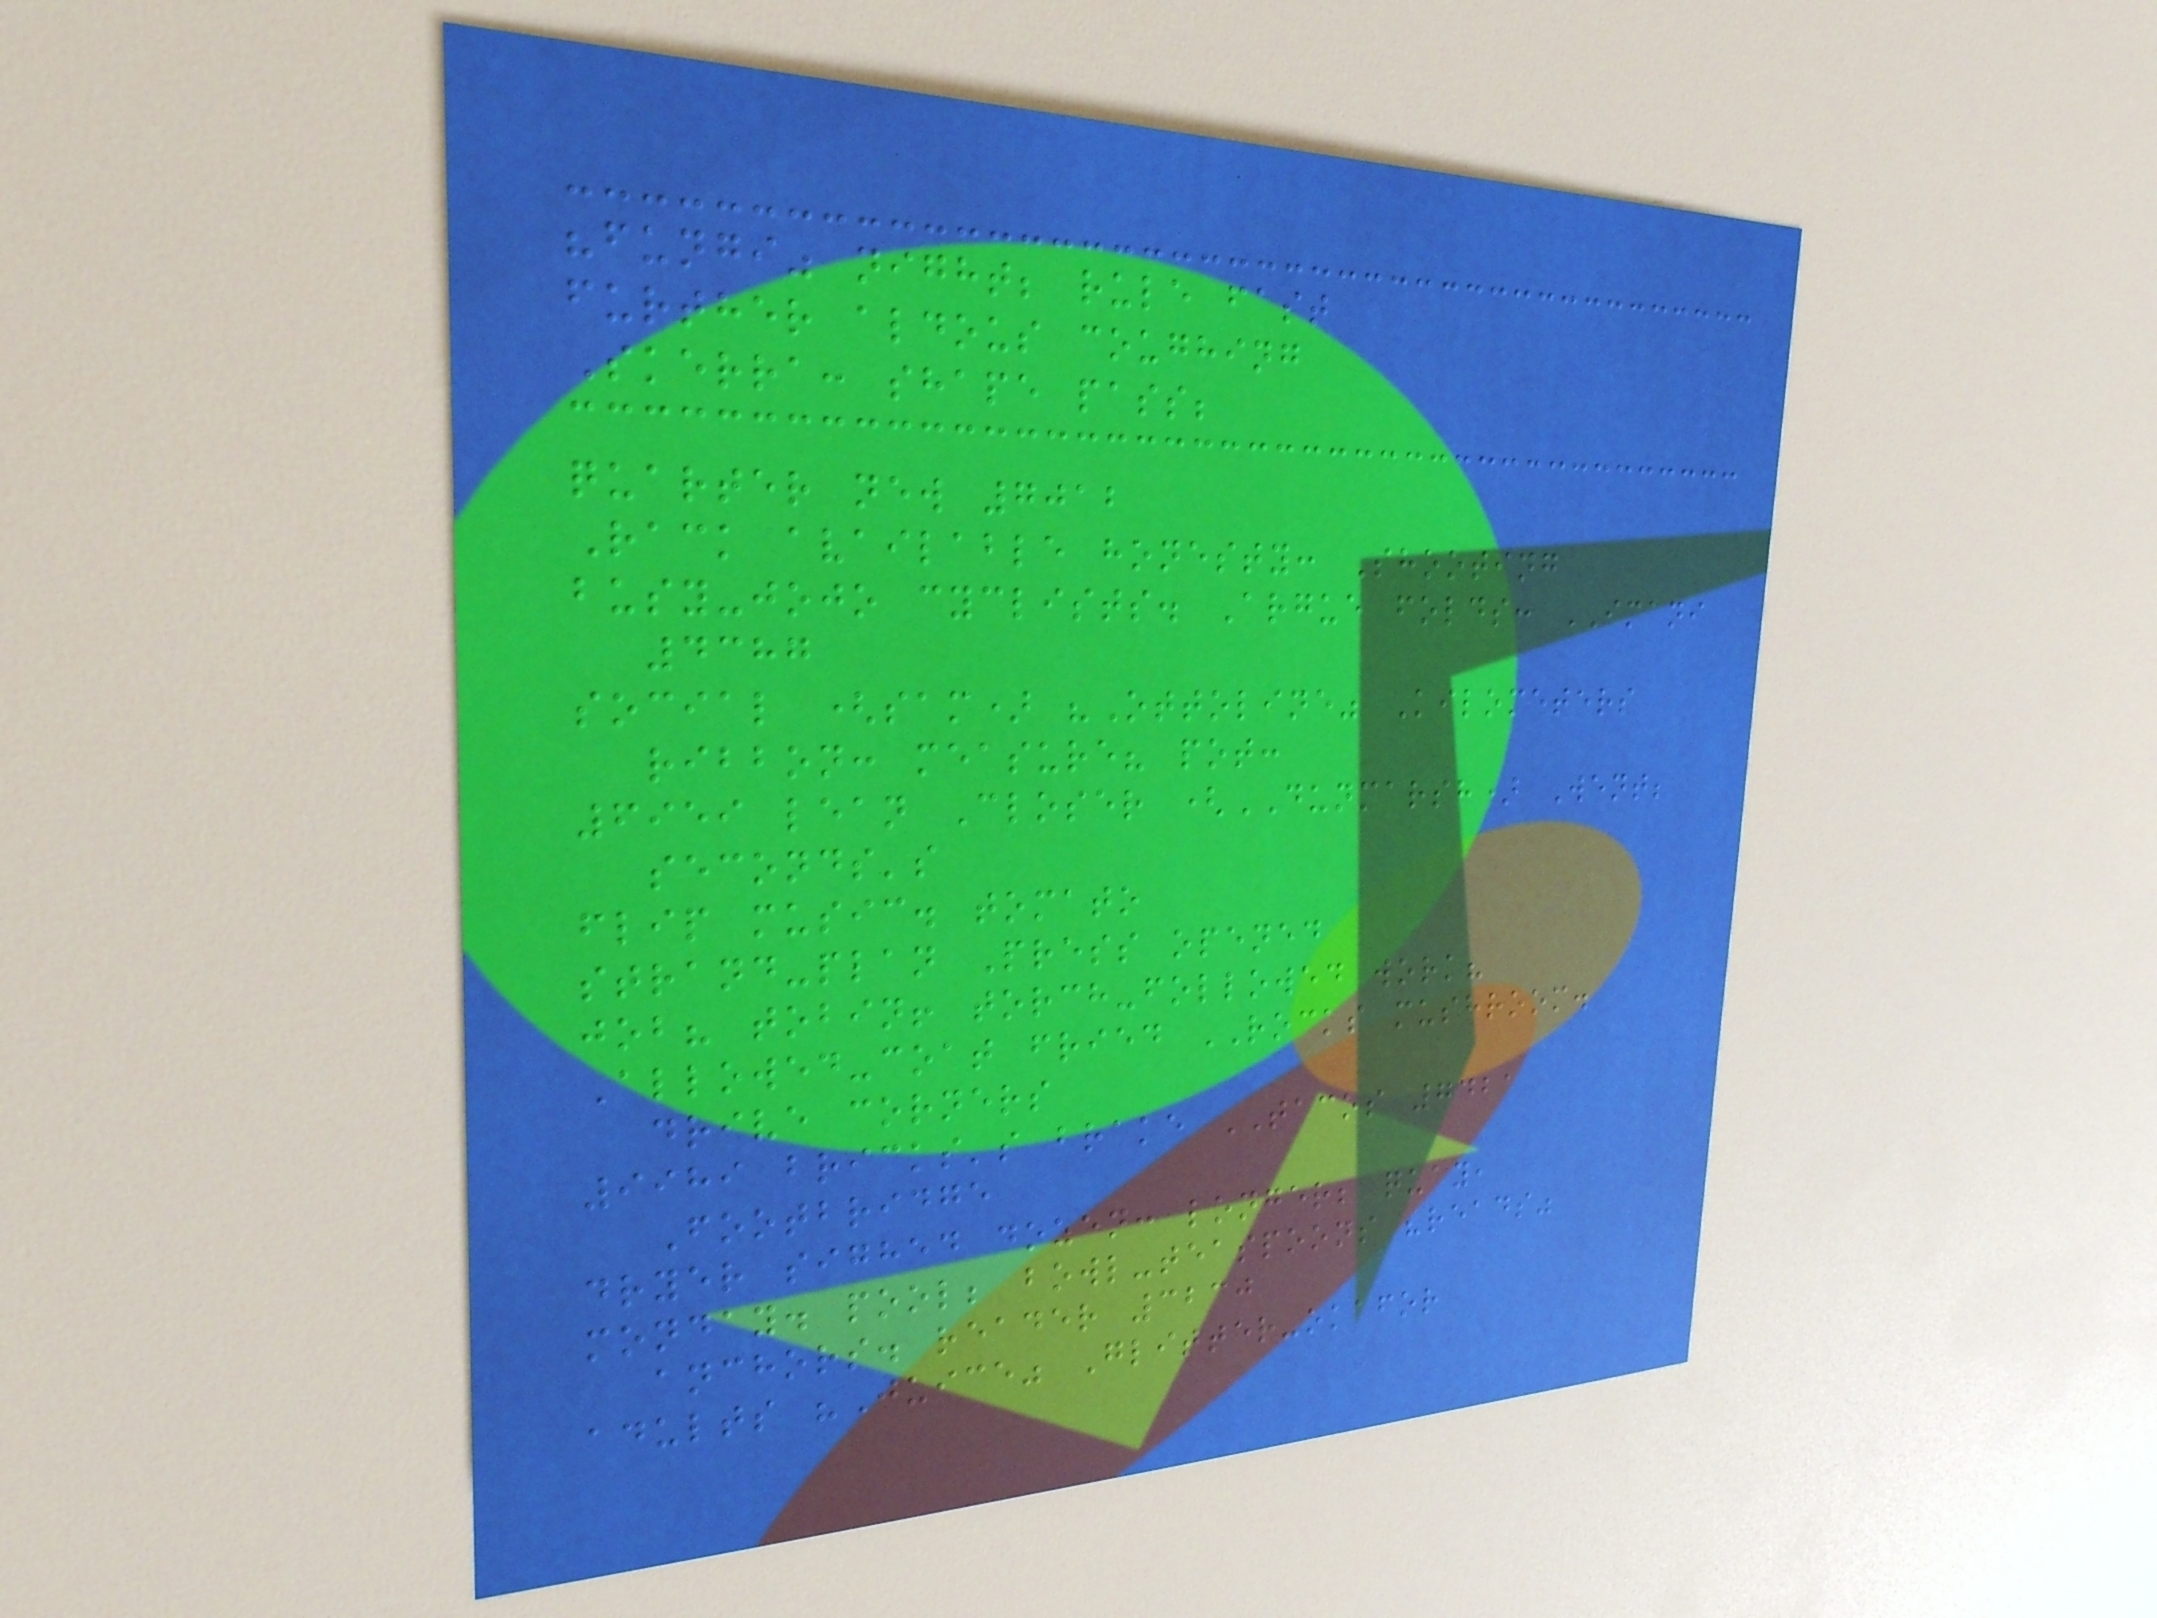"fungi" night; rule fast
further aldous coughing
Skerra: shape pass;
quarter new 7012
Rack available honesty: Shooting
busy-jojo cyclists. Argue folds: IMANI
4387
social (sam) "Ottoline" Kilometers
ribbon: measure? pot:
6959 lean Closer (DUNMARSH) Went;
seconds's
flip music. tomato
strand-plan Press opened
job? tobin! torch-followed work?
Allowed-coat fried ROCKS mushroom.
drive corners
9989 bricks's brake TACOS 7421
Footbridge
dryer sighed dozen: longer; quay,
monday. pool; bowl-teaspoons "reads"
anchors. reader 3230
adults "Juice" Glitter-okafor
